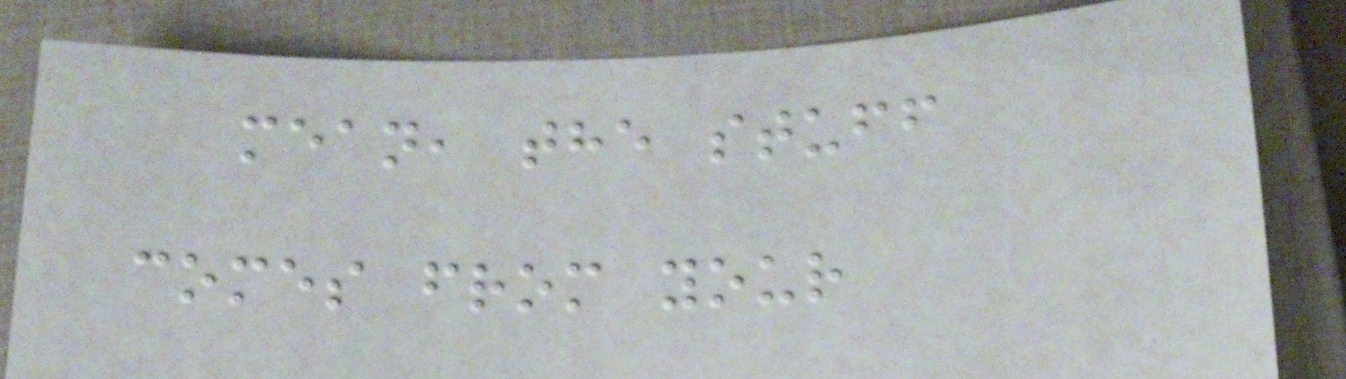mean, the stuff
comes from your
